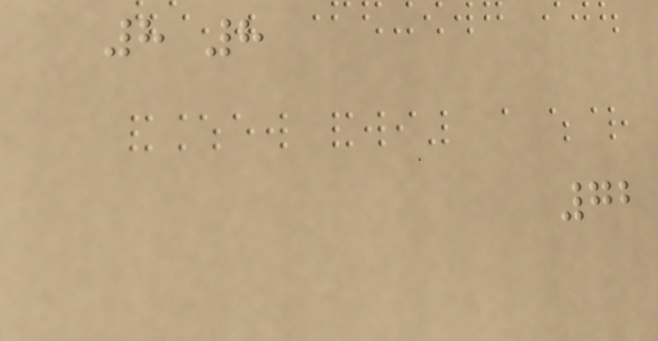8 8
72
